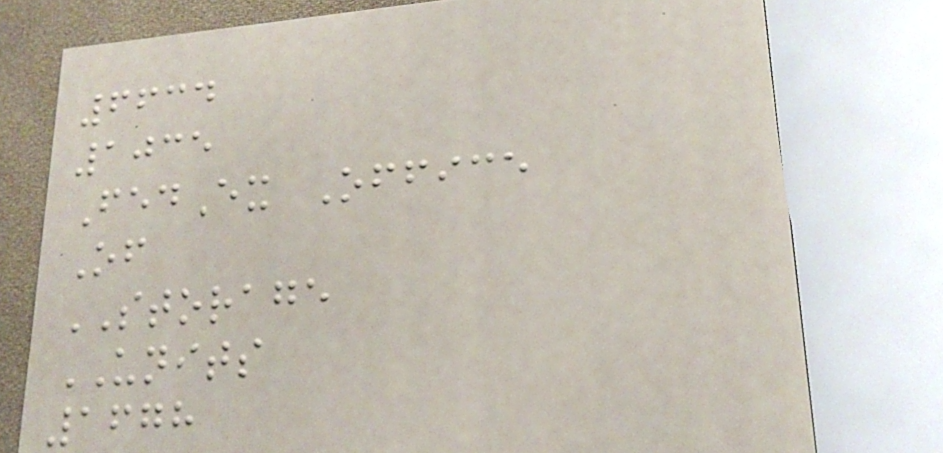6634
1035
FedEx Office
Of
STORAGE
UNITS
1678
